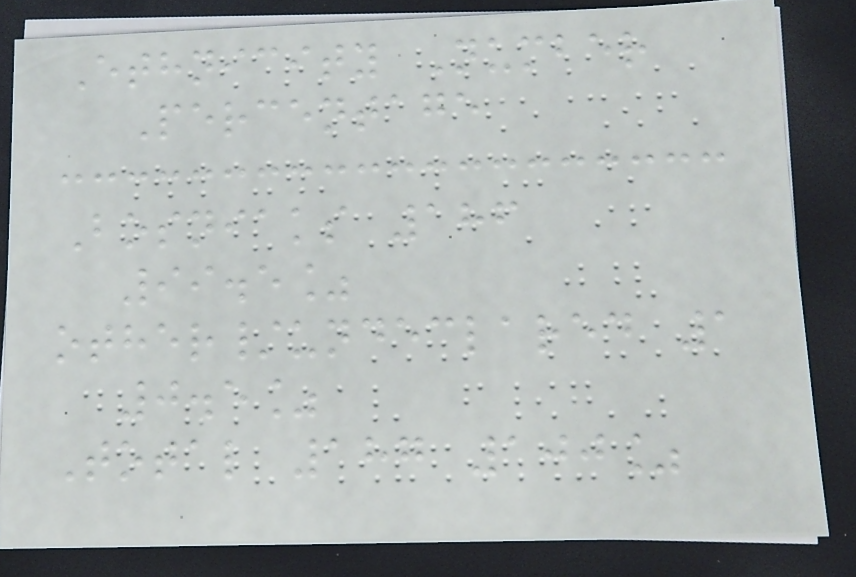Ethnicity Number
Percentage
Bosniaks 186
99.5%
other/undeclared 1
0.5%
Total 187 100%
